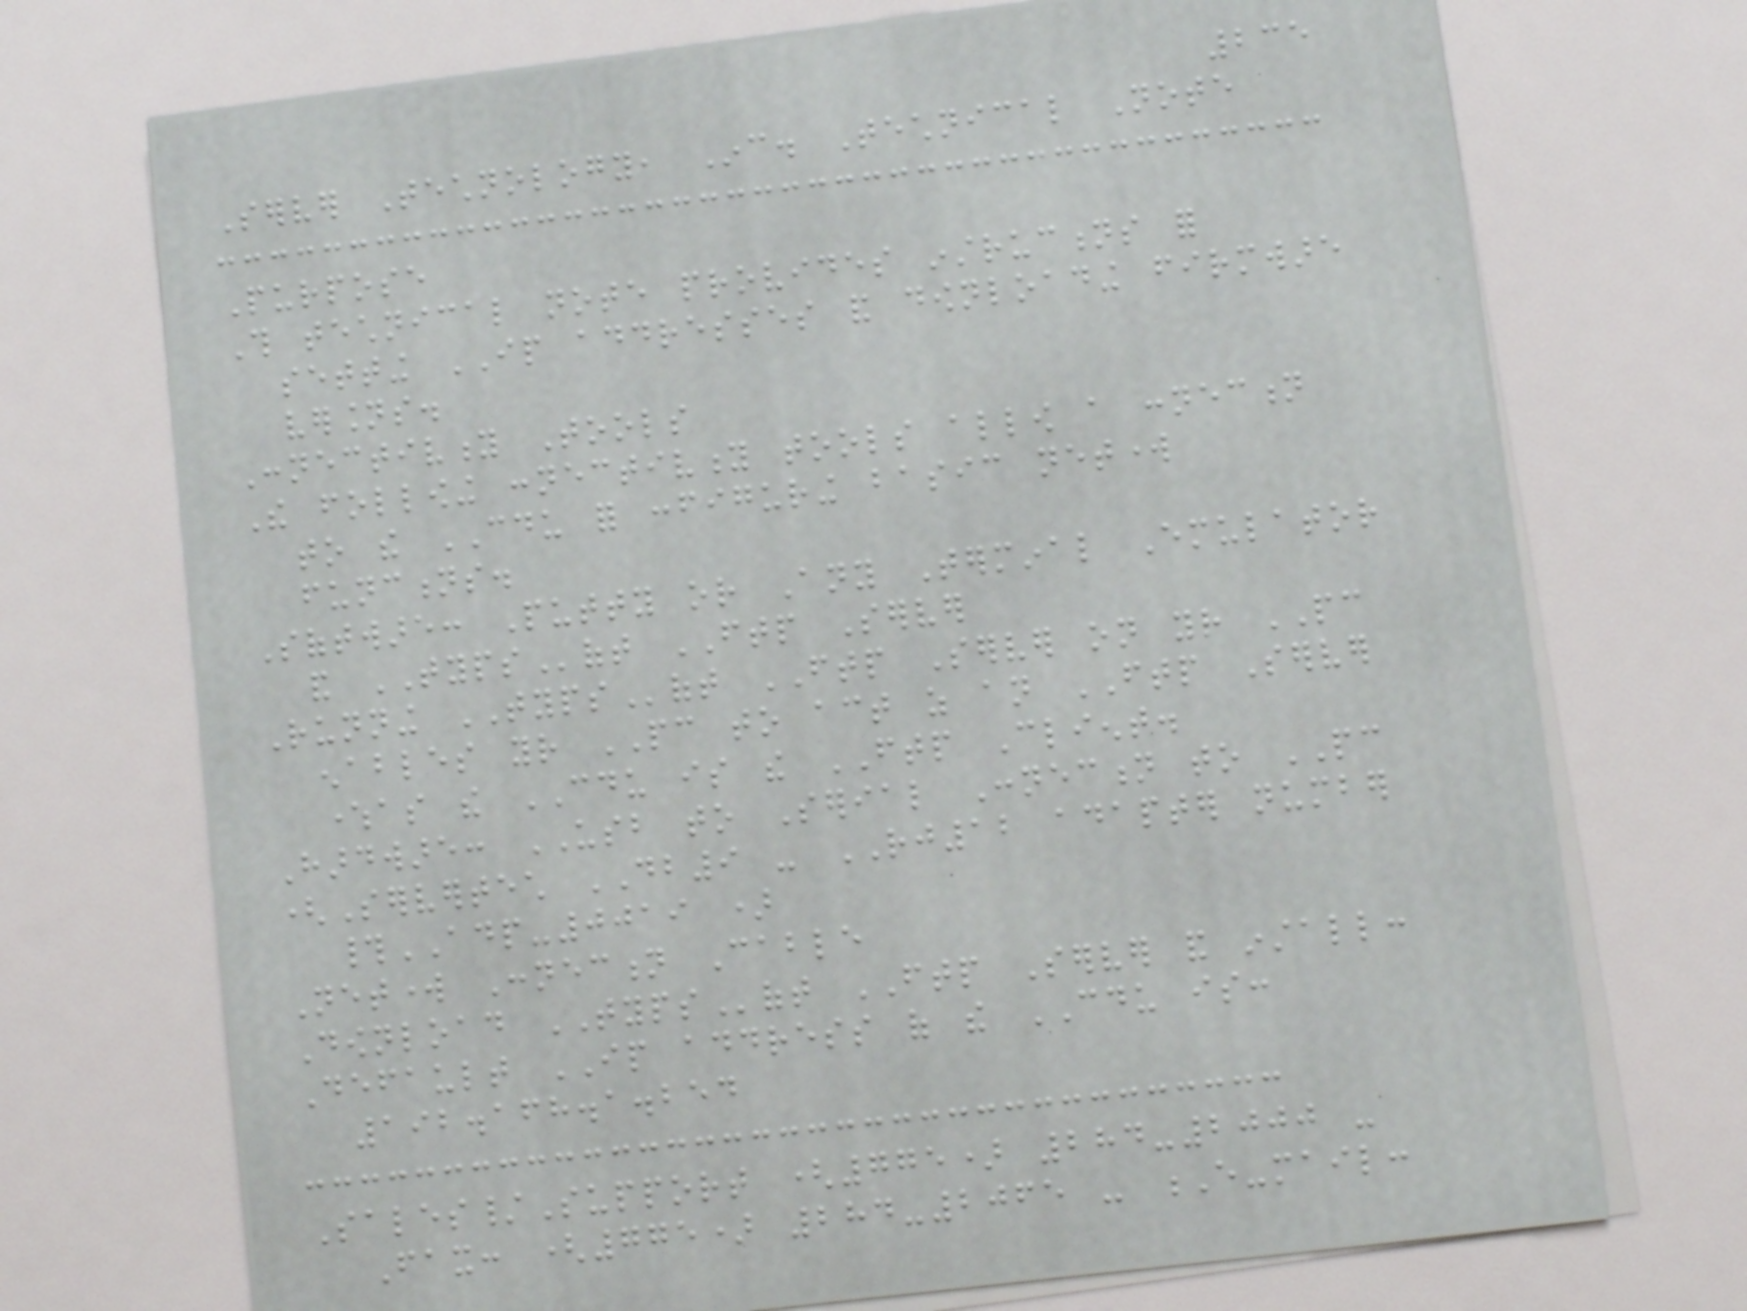235
Server Technology, Inc. Technical Note
Purpose
This technical note provides instructions for
setting IP addresses and downloading firmware
versions.
Connectivity Tools
The following connectivity tools allow a connection
to the CDU for configuring basic network
functions.
Software: Putty or Any Terminal Emulator
and TYPSoft FTP Server
Running TYPSoft FTP Server on your PC
enables your PC to act as an FTP Server
whereas the CDU is the FTP Client.
Hardware: USB to Serial Connection to PC
(Servertech DB9 - RJ12 adapter number
#ADP-0019 )
Network Connection Cable
Download TYPSoft FTP Server and install:
Default IP address of the CDU is:
192.168.1.254
Sales/Support (775) 284-2000 -
Fax: (775) 284-2065 - E-mail:
